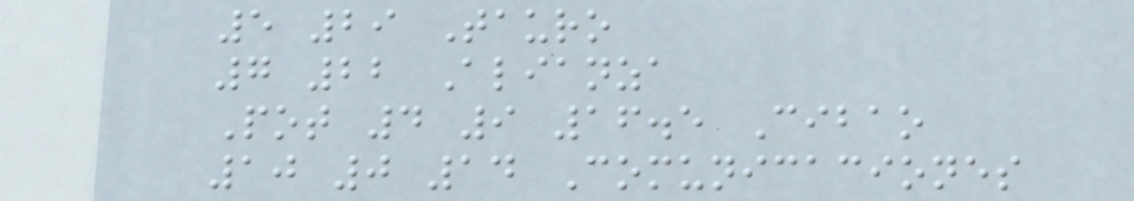5 29 Tauro
7 22 Alianza
Pot 4 9 16.5 Cibao
10 0 14 Comunicaciones
